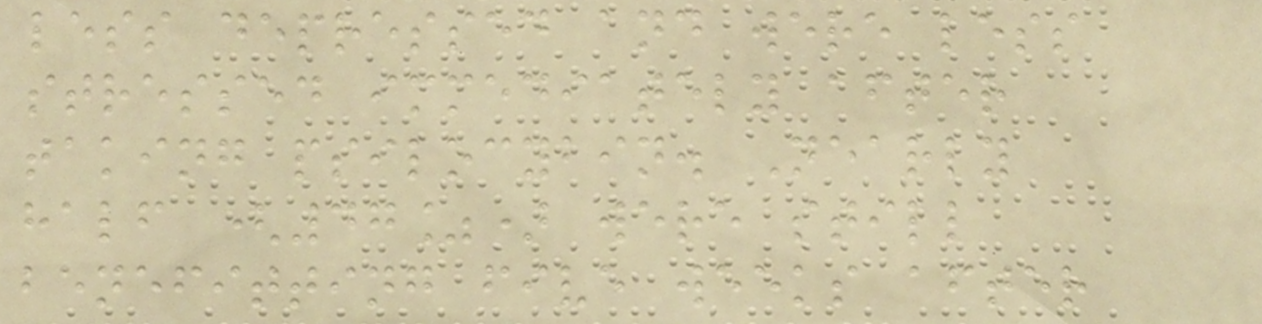less depressed and were less
stressed immediately after
taking psilocybin. Nearly
half (47%) were still
benefitting five weeks after
